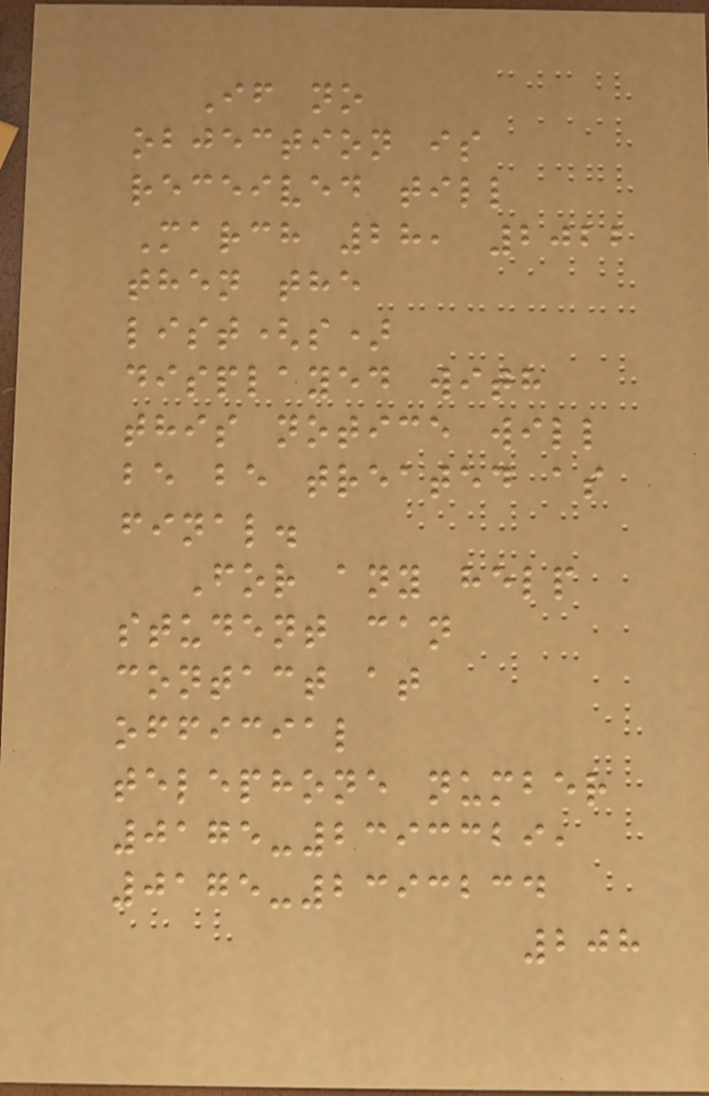If no
objection is
received till
March 28, 2022
then the
list(s)
displayed with
this notice will
be be treated as
final.
For any help
student can
contact at
official
telephone number
0175-2393329,
0175-2393234
208
